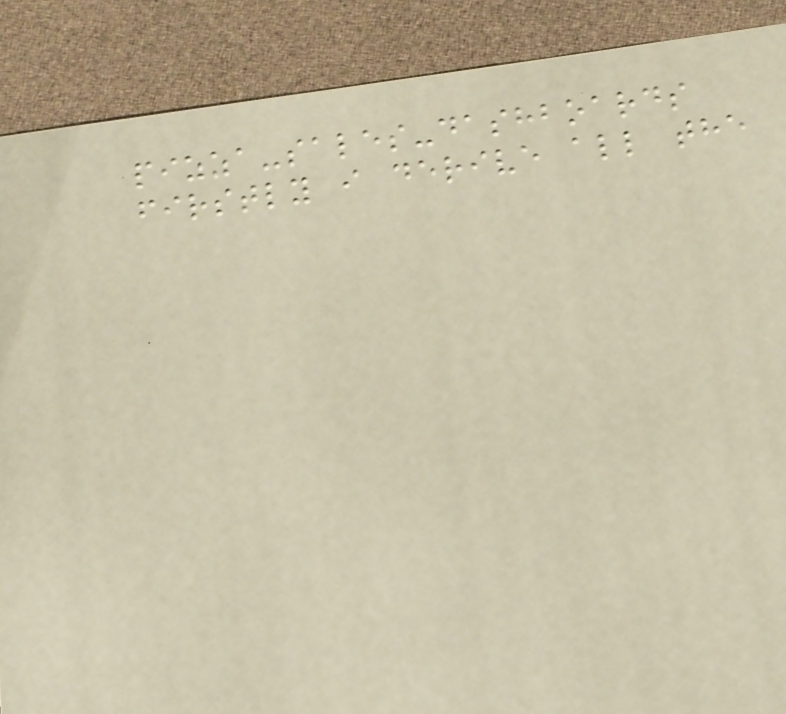pizza-sales-dashboards
firstly i derive all the
